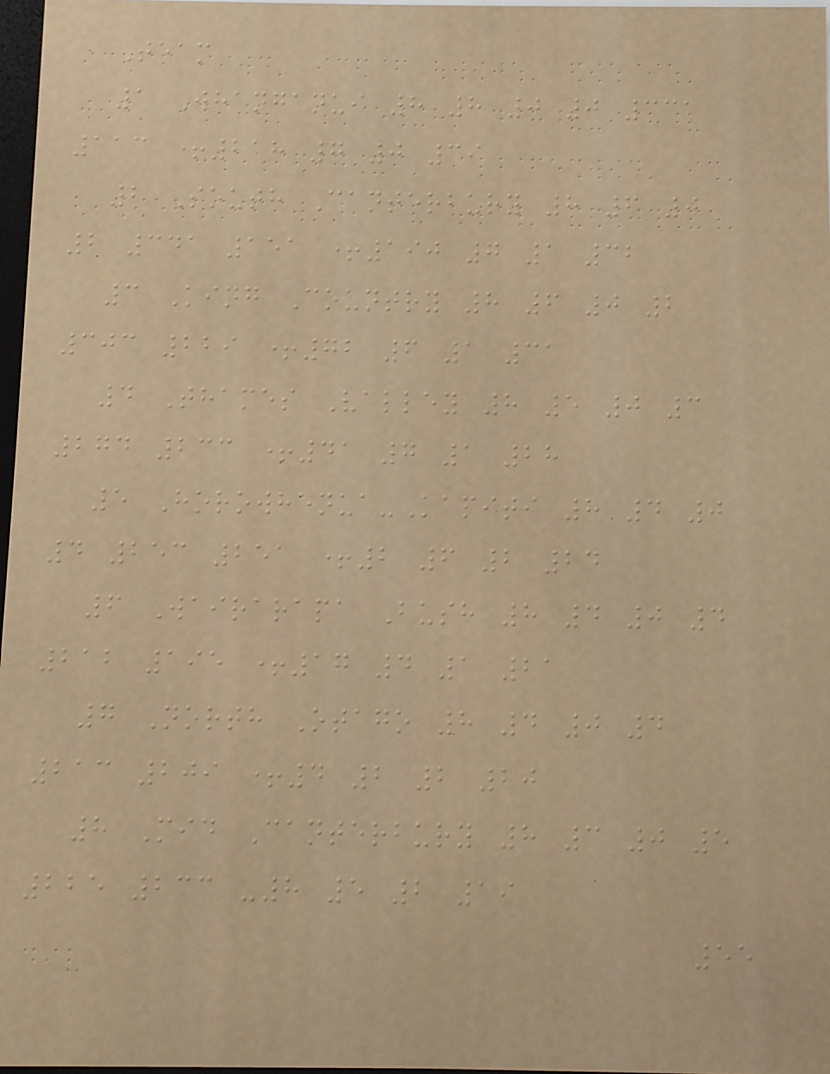Team
1 Whanganui 8 8 0 0 331
113 +218 7 0 39
2 South Canterbury 8 6 0
2 341 151 +190 7 1 32
3 King Country 8 6 0 2
303 229 +72 6 1 31
4 Thames Valley 8 5 0 3
274 233 +41 7 1 28
5 Horowhenua-Kapiti 8 4 0
4 253 251 +2 6 2 24
6 Wairarapa Bush 8 4 0 4
212 195 +17 4 1 21
7 North Otago 8 4 0 4
213 209 +4 2 2 20
8 Mid Canterbury 8 3 0 5
225 233 -8 5 2 19
55
